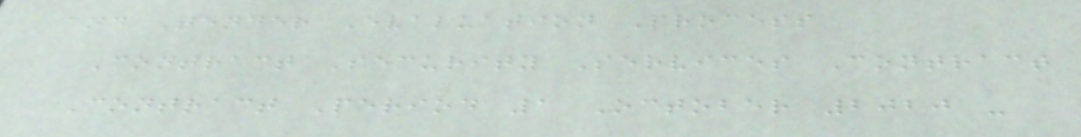and Tender Evaluation Process
Contract Security Services Contract
Contract Period 1 October 2020 -
